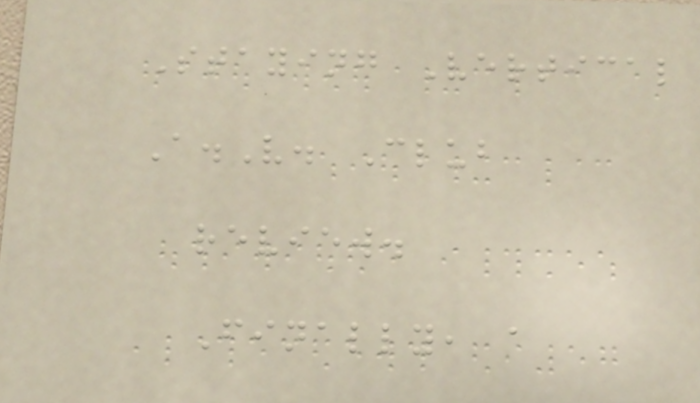Staying Vertical
A.V. Club
review.
Finally, a
